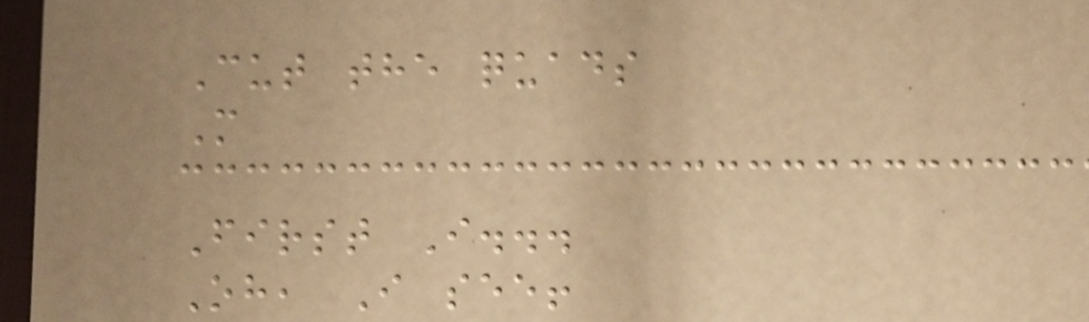Cut the quads
M
First I...
Oh, I see!
